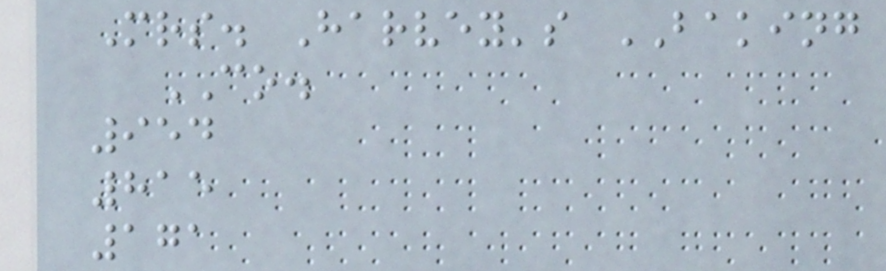Mrs. Harvey's BAKING
CO.
954
815
171
